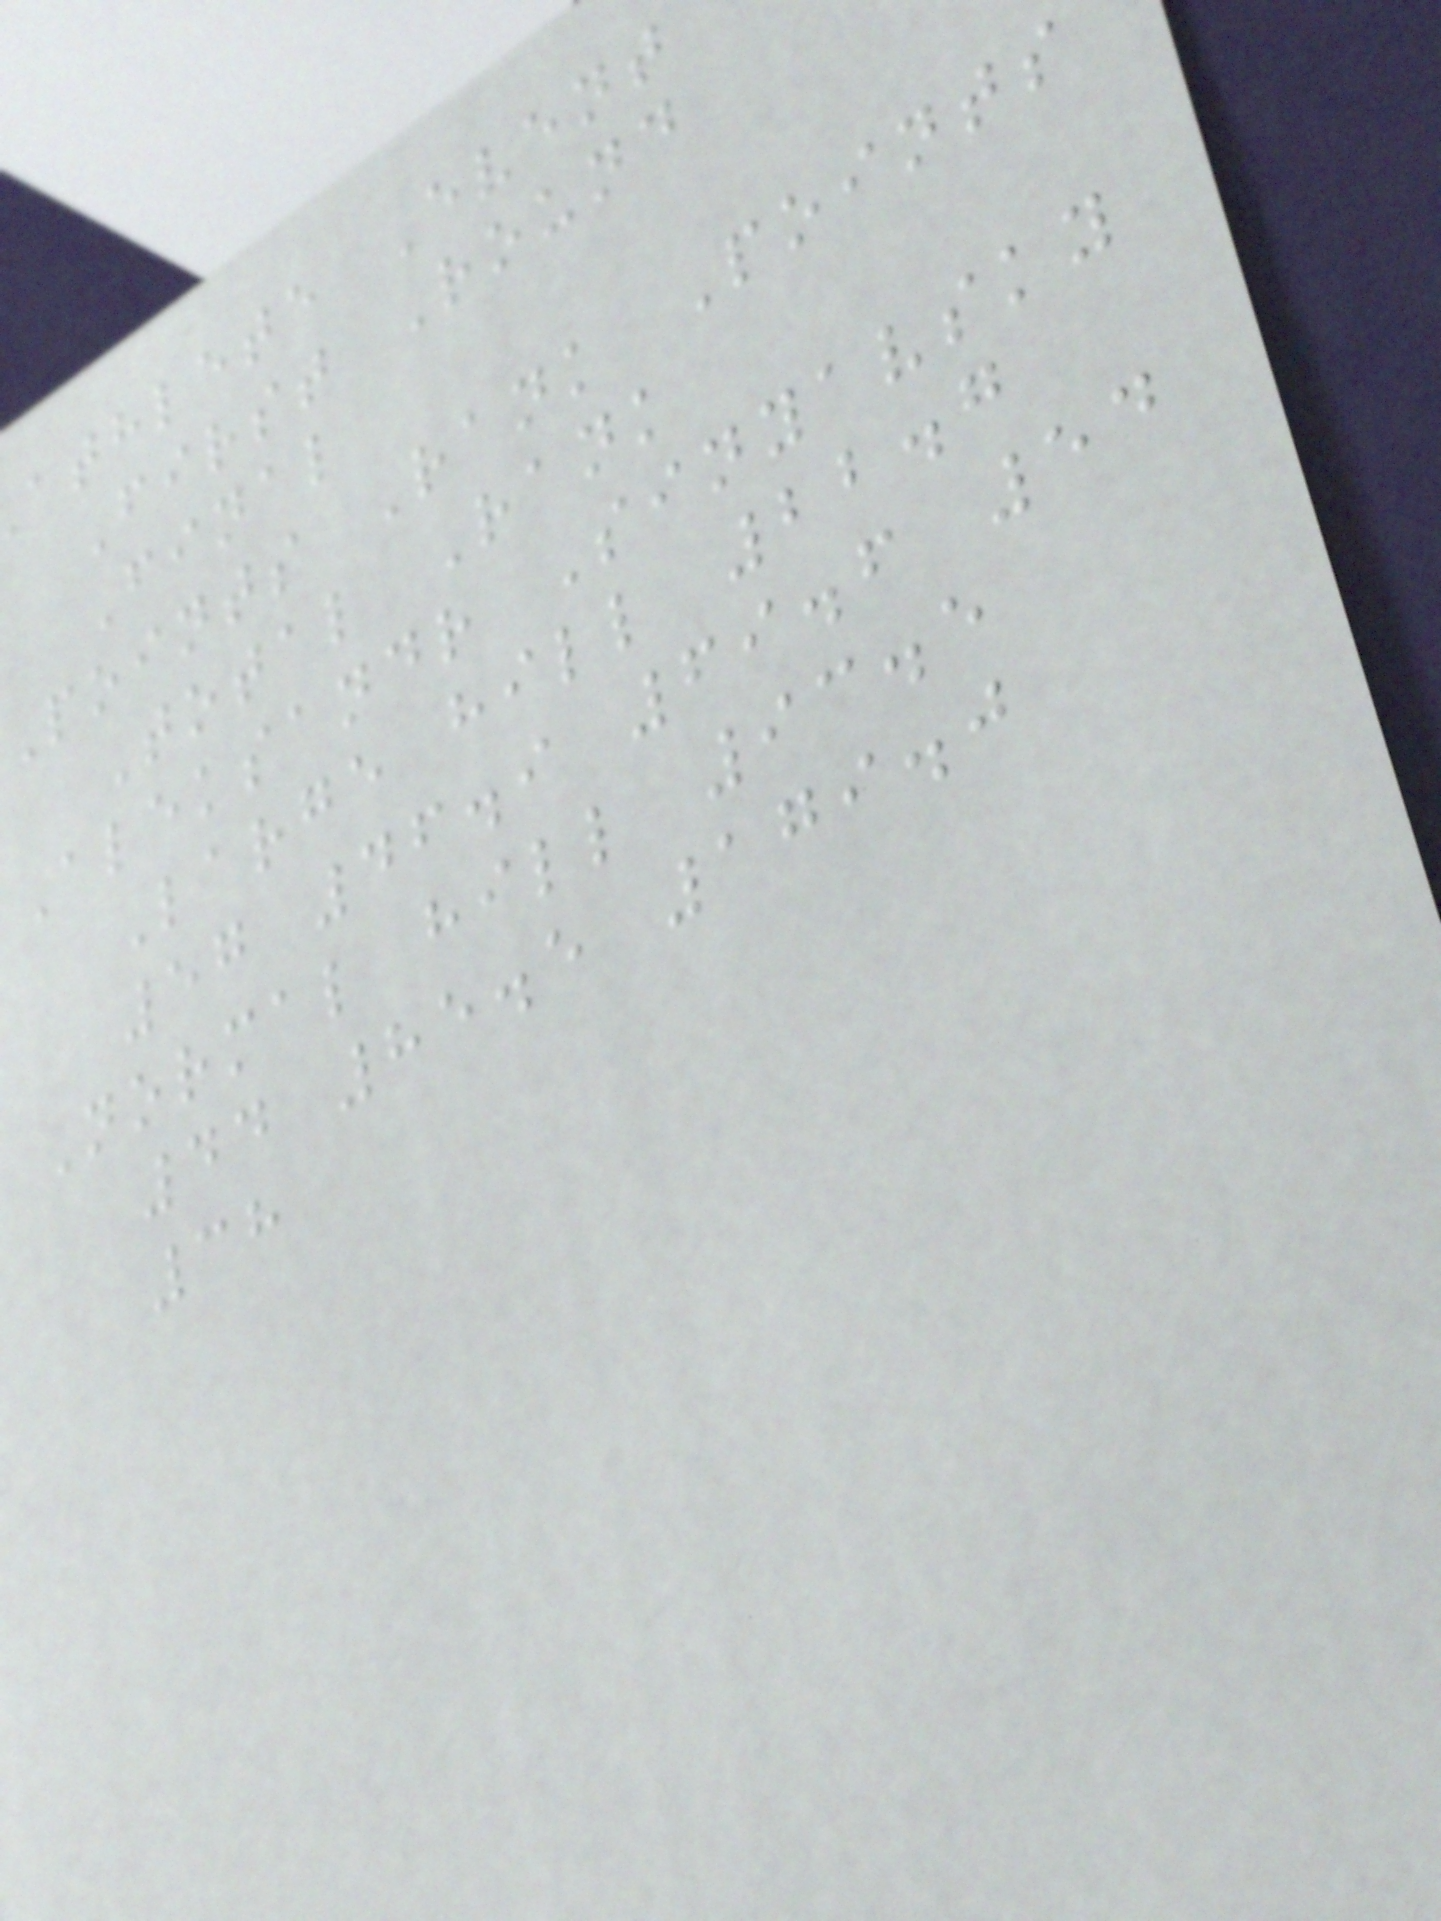athlete Event
First Round
Final
Points Rank Points
Total Rank
Aleksandr Sinyavsky
Large hill 22.7
57 46.9 69.6 54
Normal hill 93.5
44 85.5 179.0
38
